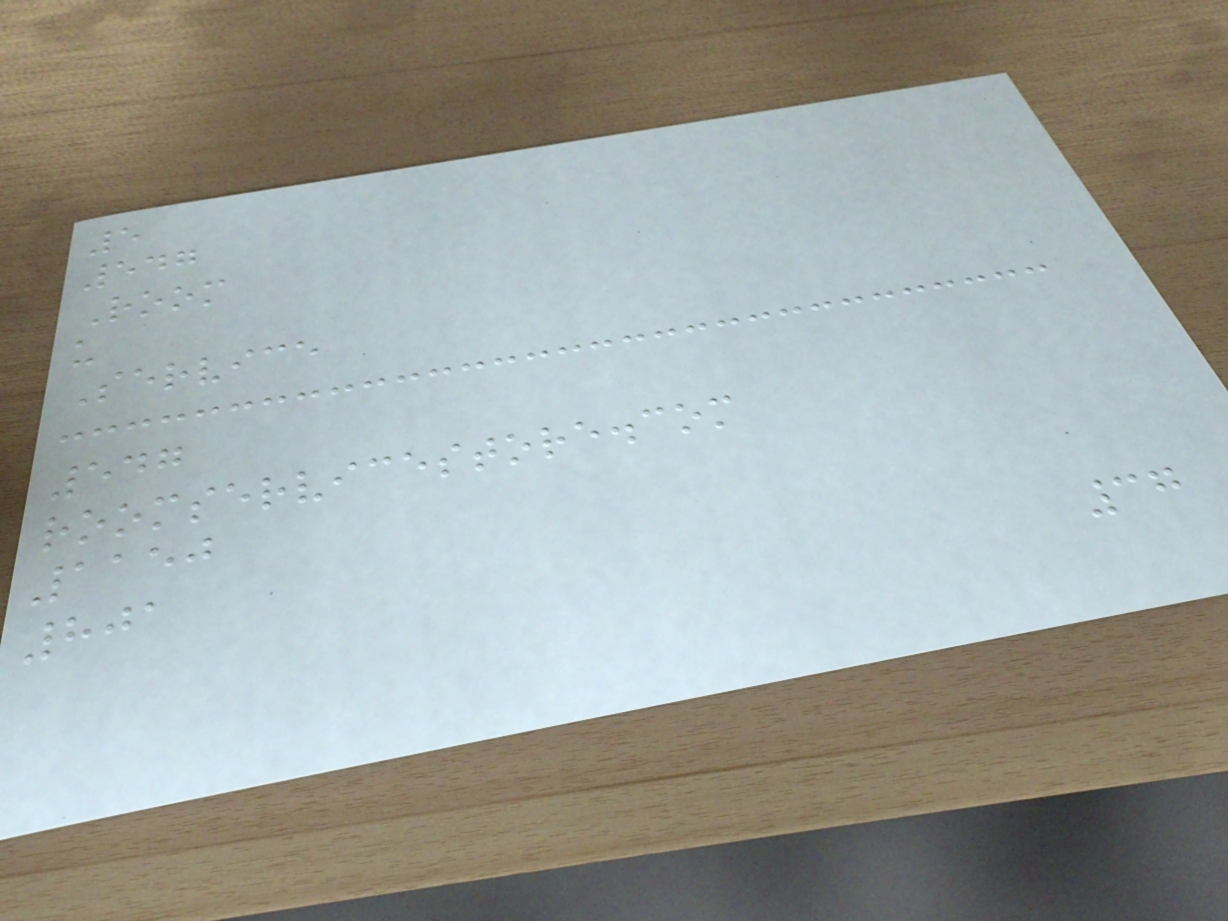5
547
Room
u
Service
547
roomservicestore.com
1150
801
37
